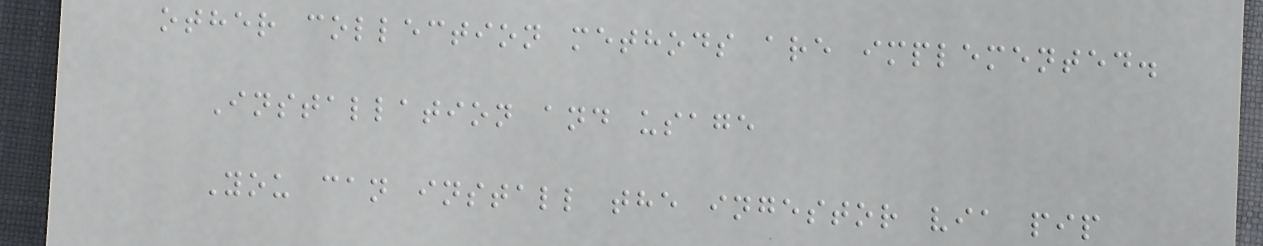other collection methods are implemented.
Installation and usage
You can install the ingestor via pip
